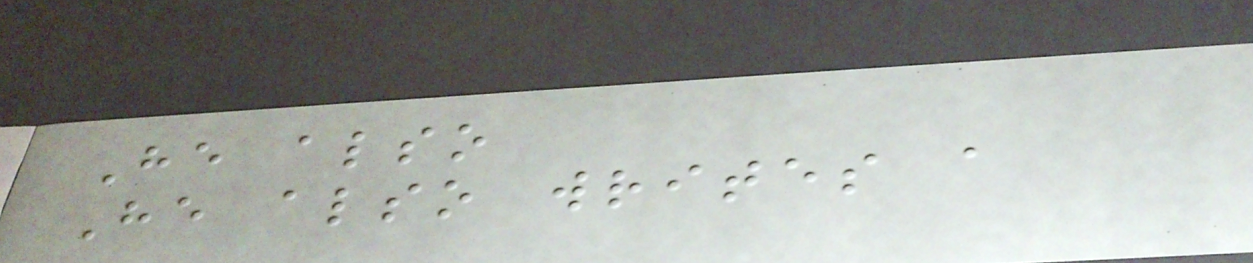He also
He also writes a
